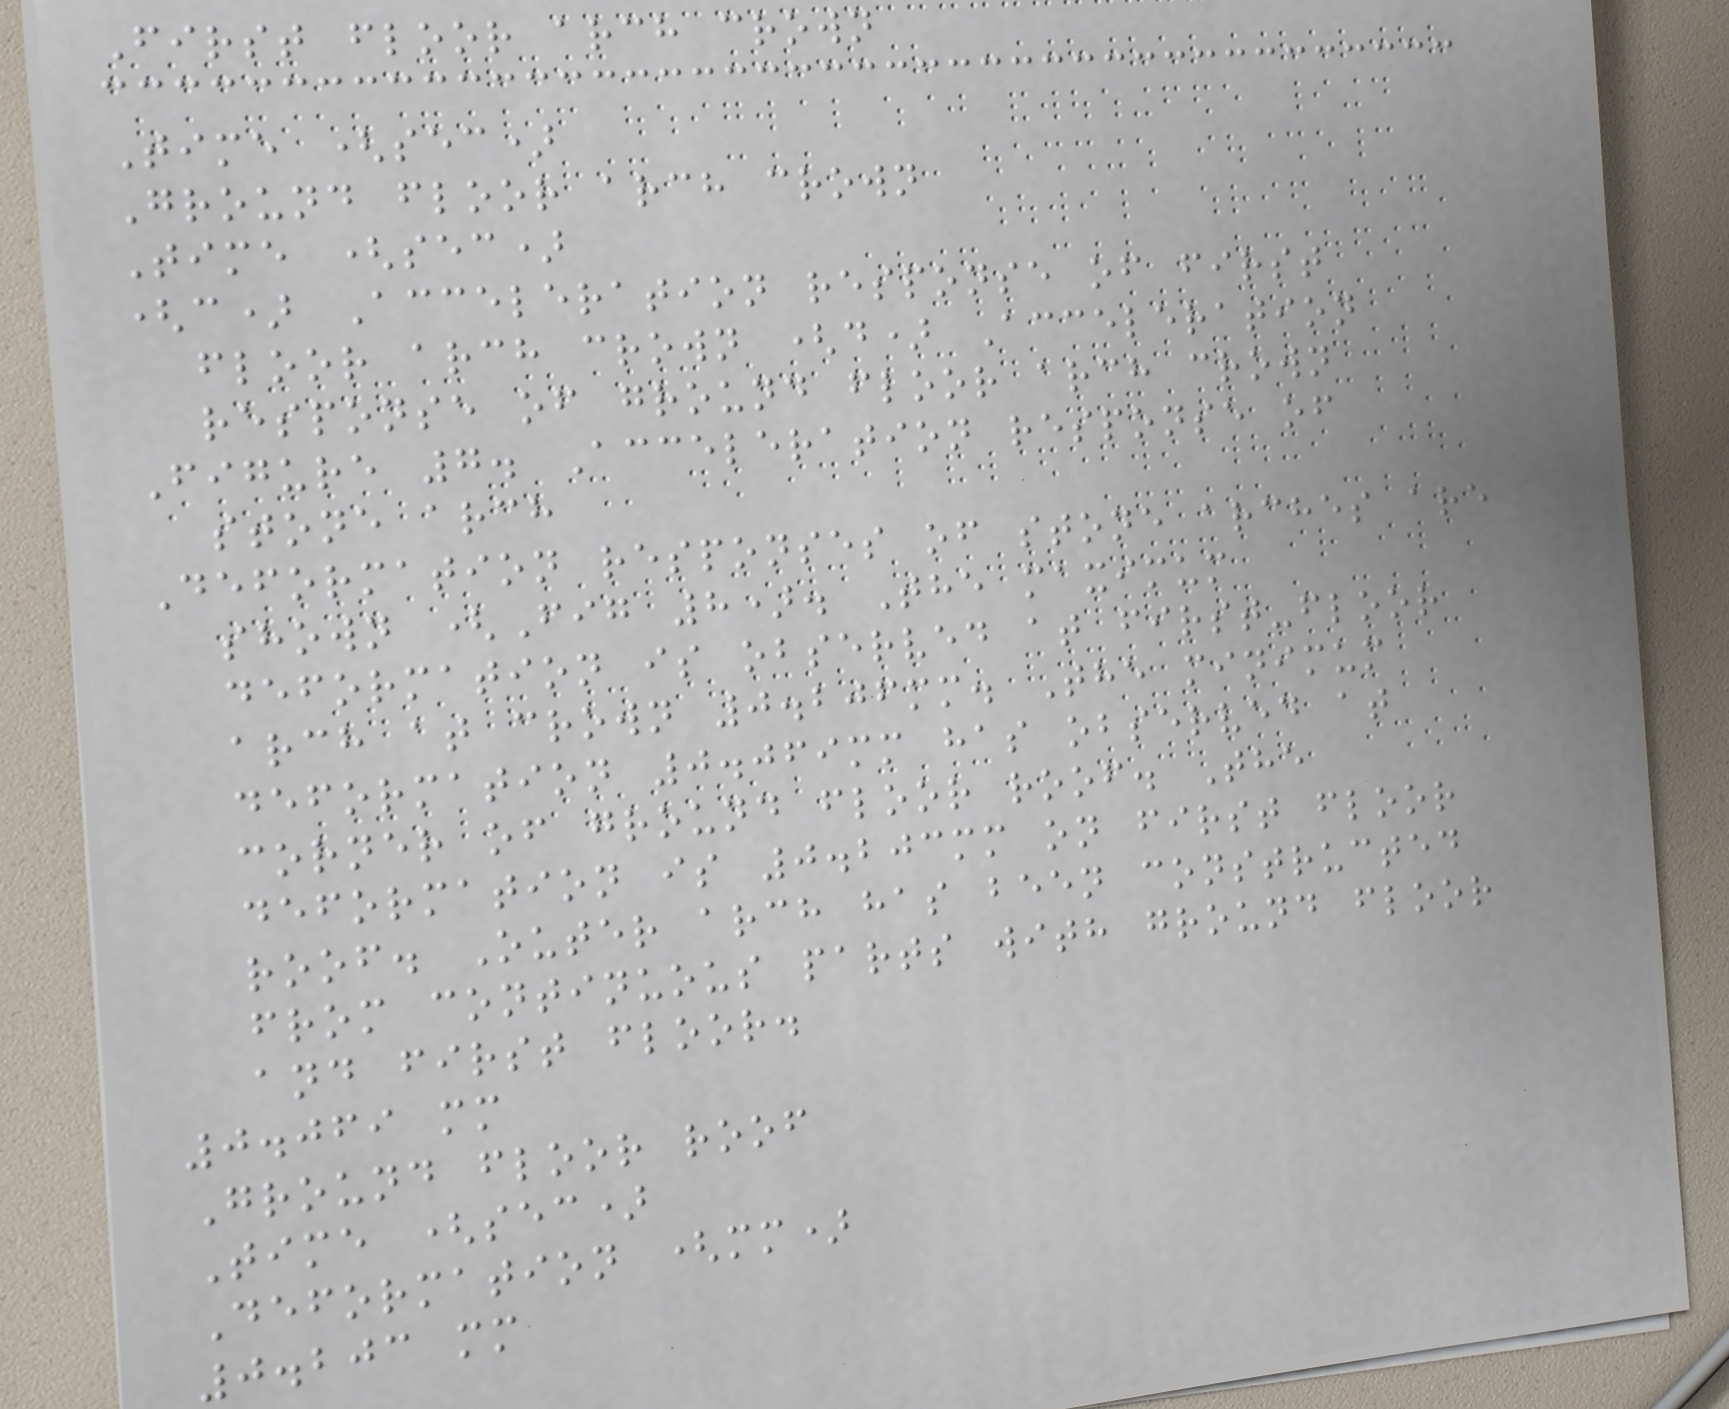First floor arch crown
Time (sec)
Ground floor arch crown
Time (sec)
(c) Acceleration response of first
floor arch crown (d) Acceleration
response of ground floor arch crown
Figure 7. Acceleration response of
stone arch
Deformation responses of stone arches are
shown (Fig 8). The maximum
deformation is observed at first-floor
arch at crown 0.206mm. The minimum
deformation 0.069mm has observed at
corner of ground floor roof. The
deformation is 0.203mm on first floor
roof. Outer arch has been constructed
from continuous parts with ground floor
and first floor.
0.069 mm
Ground floor roof
Time (sec)
Deformation (mm)
0.203 mm
